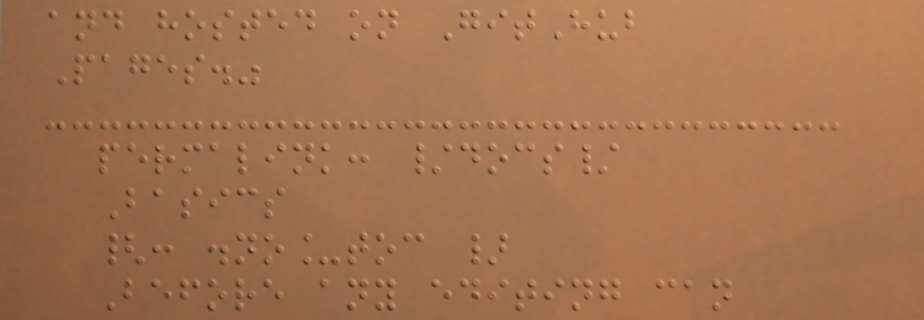and hosted on GitHub
Pages."
permalink: /docs/
Basics
{: .no_toc }
Before any editing can
